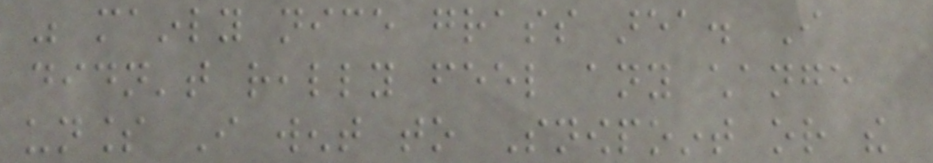was mainly nice grass area. I
didn't really feel any change
unless I went to Snowpoint or the
